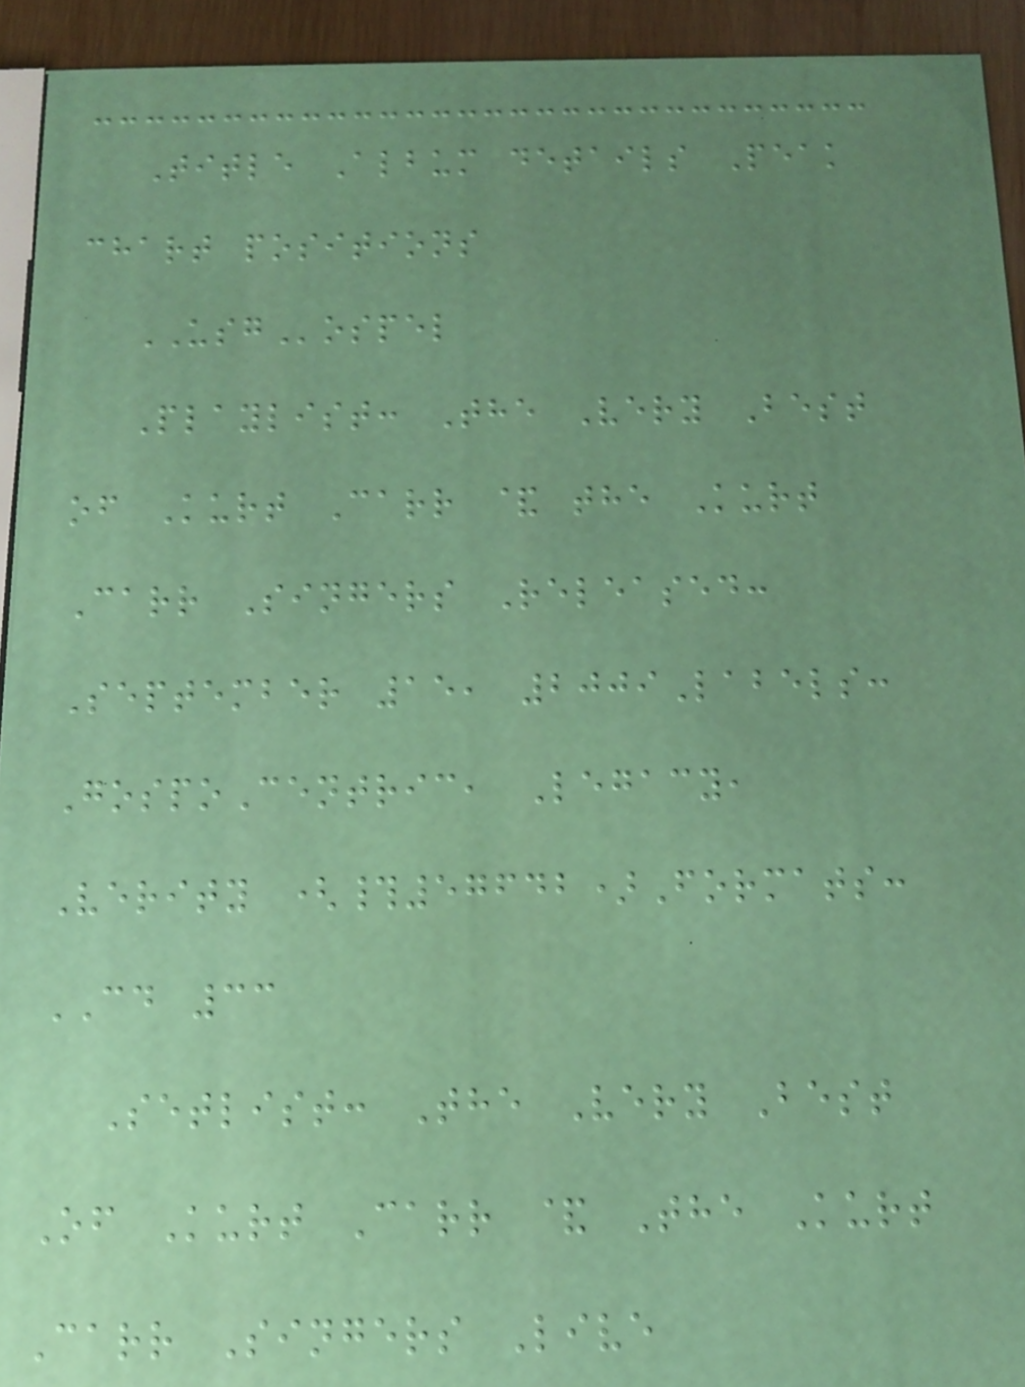Title Album details Peak
chart positions
USGospel
Playlist: The Very Best
of Kurt Carr & the Kurt
Carr Singers Released:
September 15, 2009Labels:
GospoCentric, Legacy,
Verity (#57642)Formats:
CD 33
Setlist: The Very Best
Of Kurt Carr & The Kurt
Carr Singers Live
